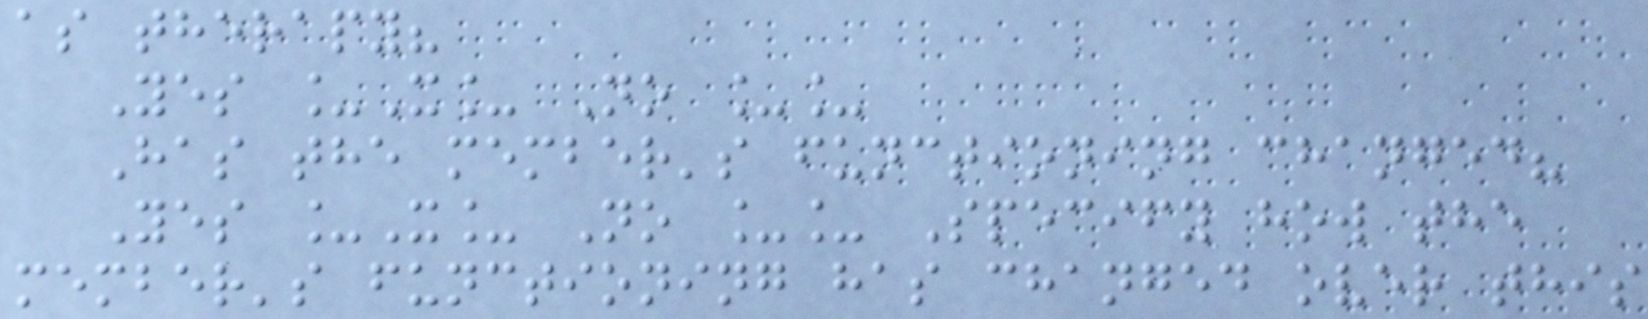as therapy?
Yes _X_ No __
Has the member's functioning changed?
Yes _X_ No __ Specify how the
member's functioning has changed over this
